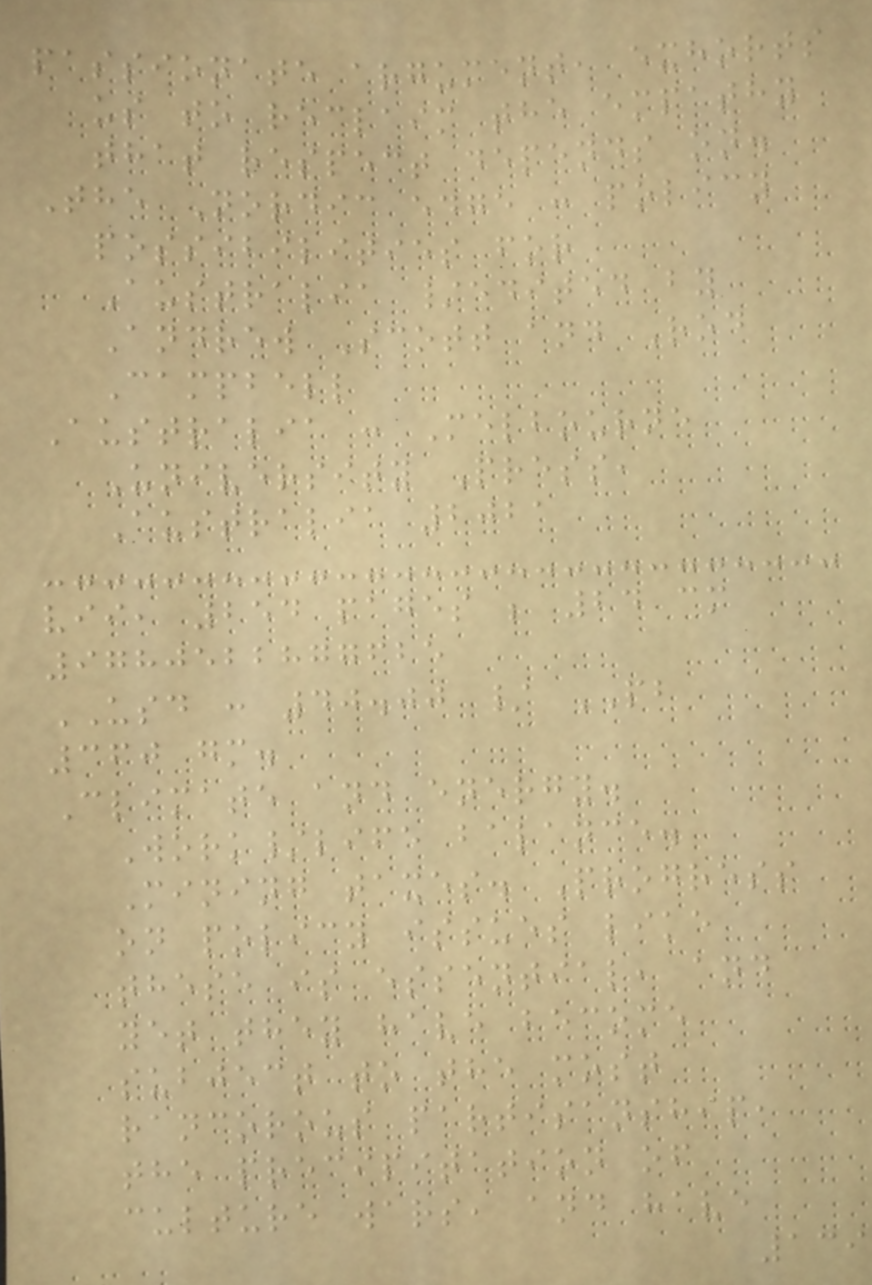passionate argument, exhorts
us to reclaim the empathy
that respect depends on.
The Nordic edge : policy
possibilities for
Australia /edited by
Andrew Scott and Rod
Campbell
Australia : Melbourne
University Press,
Australia 2021
vii, 254 pages ; 24 cm
9780522877625
USD : 40.00 / PB
360 gm.
Climate and energy.
Work/life balance.
Mining taxes. Progress
on policy issues like
these is essential, and
yet they have become
subject to the most
rancorous partisanship,
the precipitation of
culture wars, and have
139
